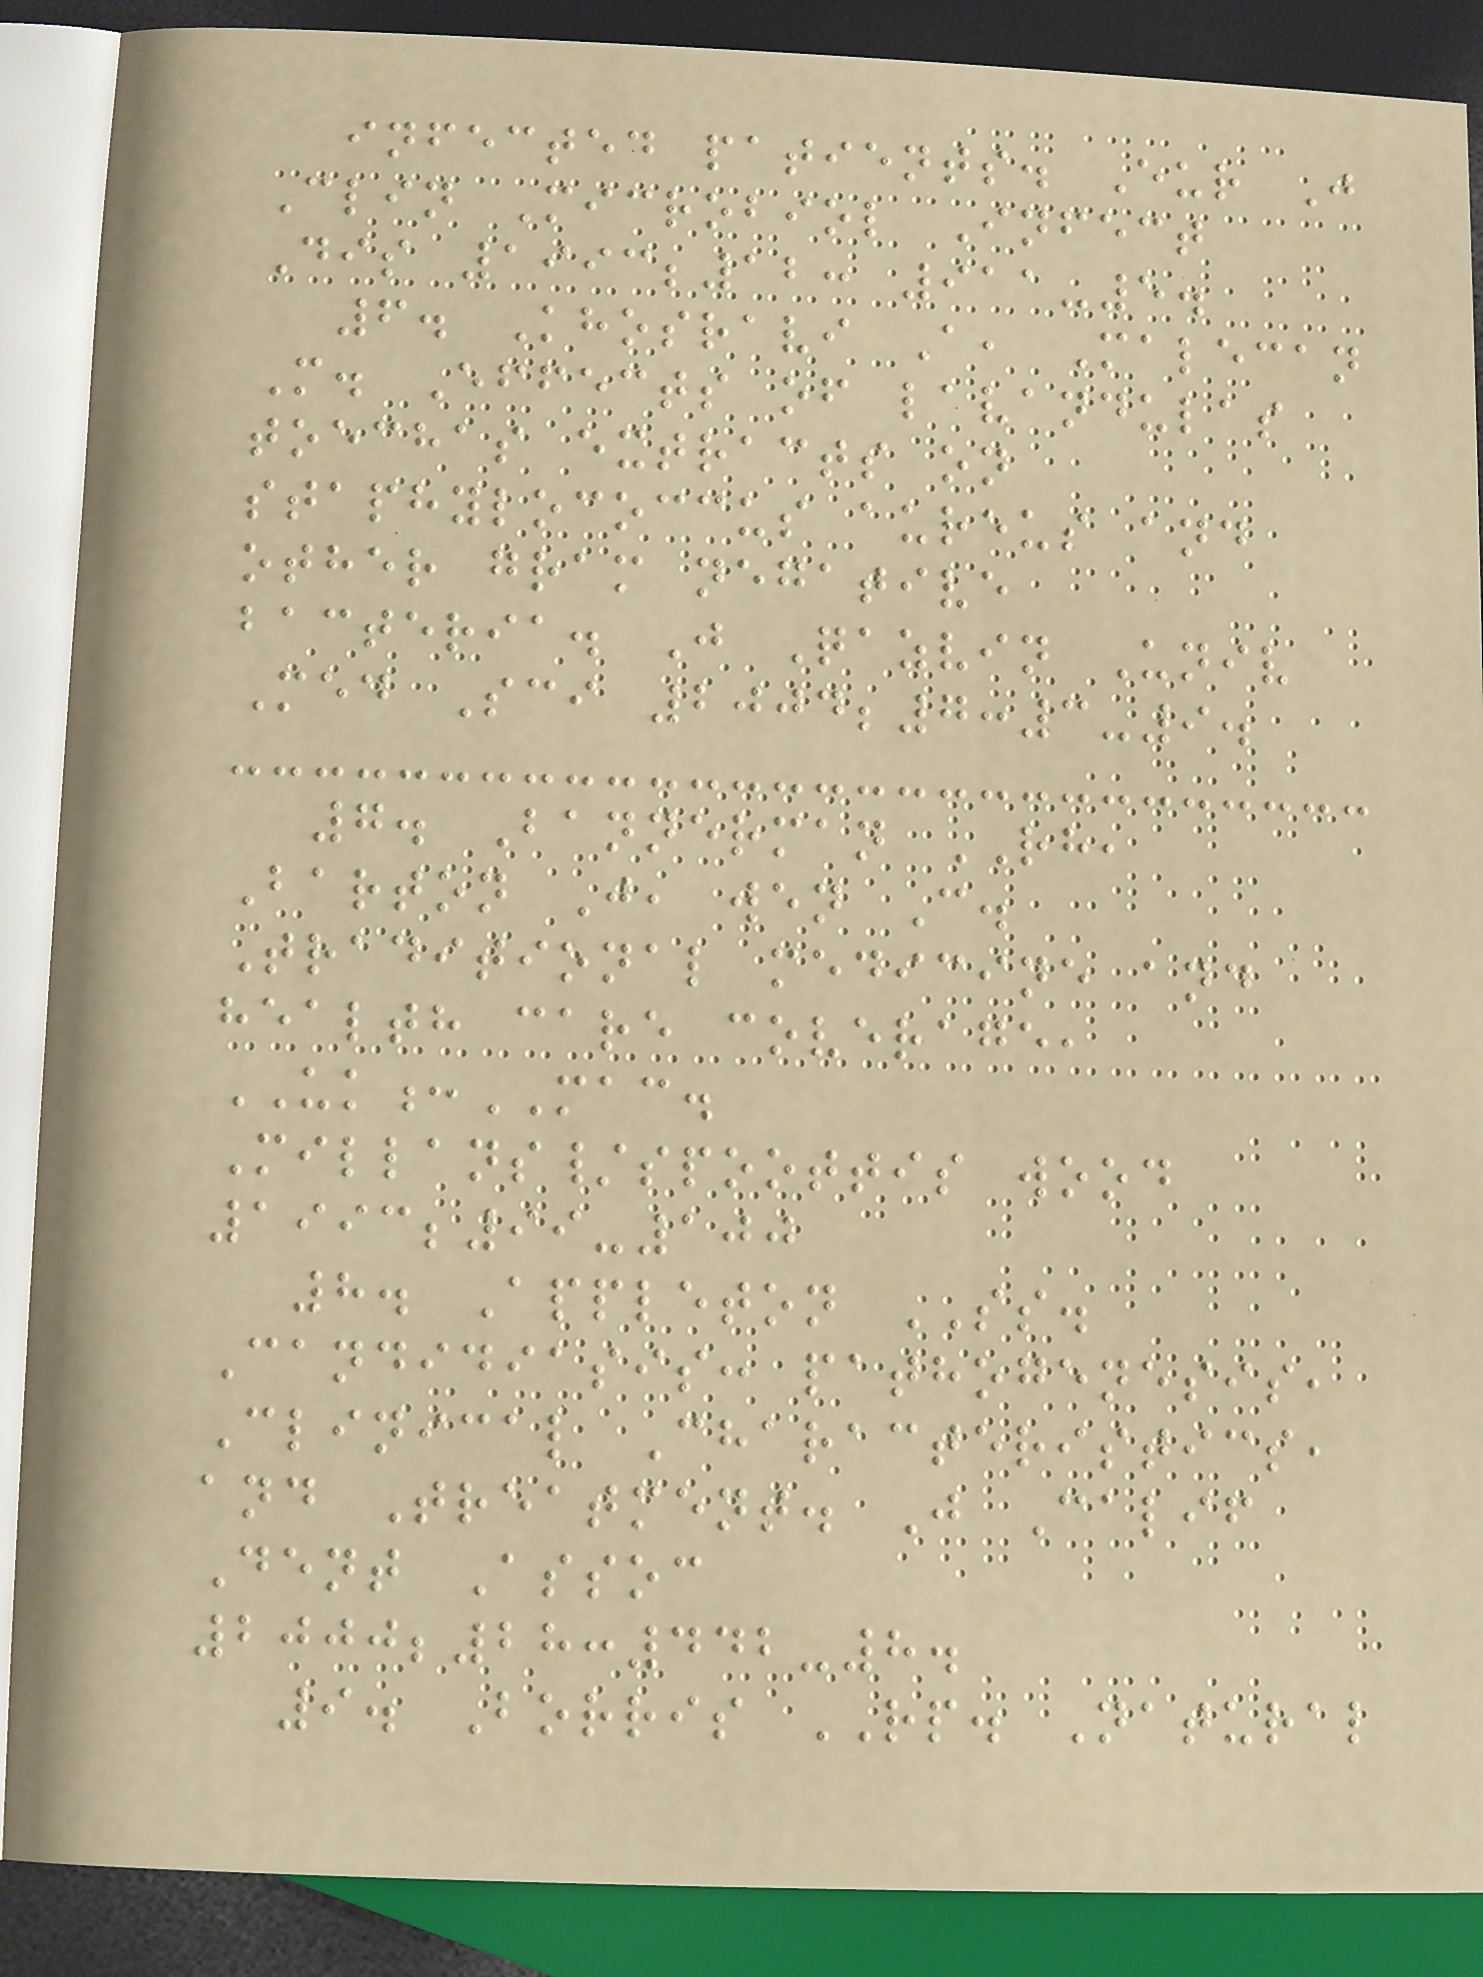infected patients. Eur J
Clin Microbiol Infect
Dis 1993;12: 911-5.
6. Khosravi A, Malecan
M. Effects of lavandulas
toechas extracts on
staphylococcus aureus and
other gram negative
bacteria. J Qazvin Univ
Med Sci 2004;7:3-9.
7. Bannerman RH,
Barton J, wen C.
Traditional medicine and
health care coverage,
UK:MAC.
Millans/spoottis wood
1993;99-100
8. Appleton SS.
Candidiasis: pathogenesis,
Clinical Characteristics,
and Treatment. J Calif
Dent Assoc
2000;28:442-8.
9. Borris RP. Natural
